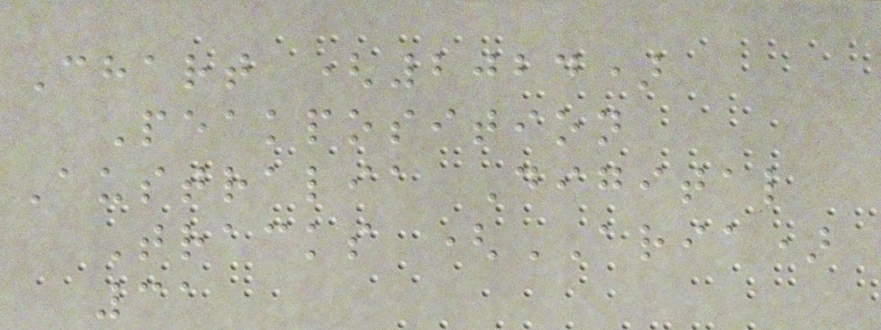Chart (2024)
Peakposition
Australia Digital
Tracks (ARIA)
31
